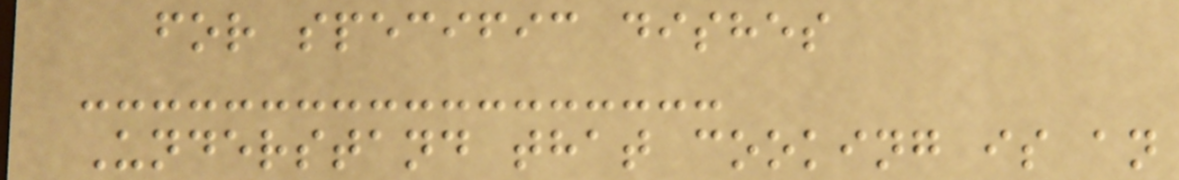for specific dishes
Understand that cooking is an
